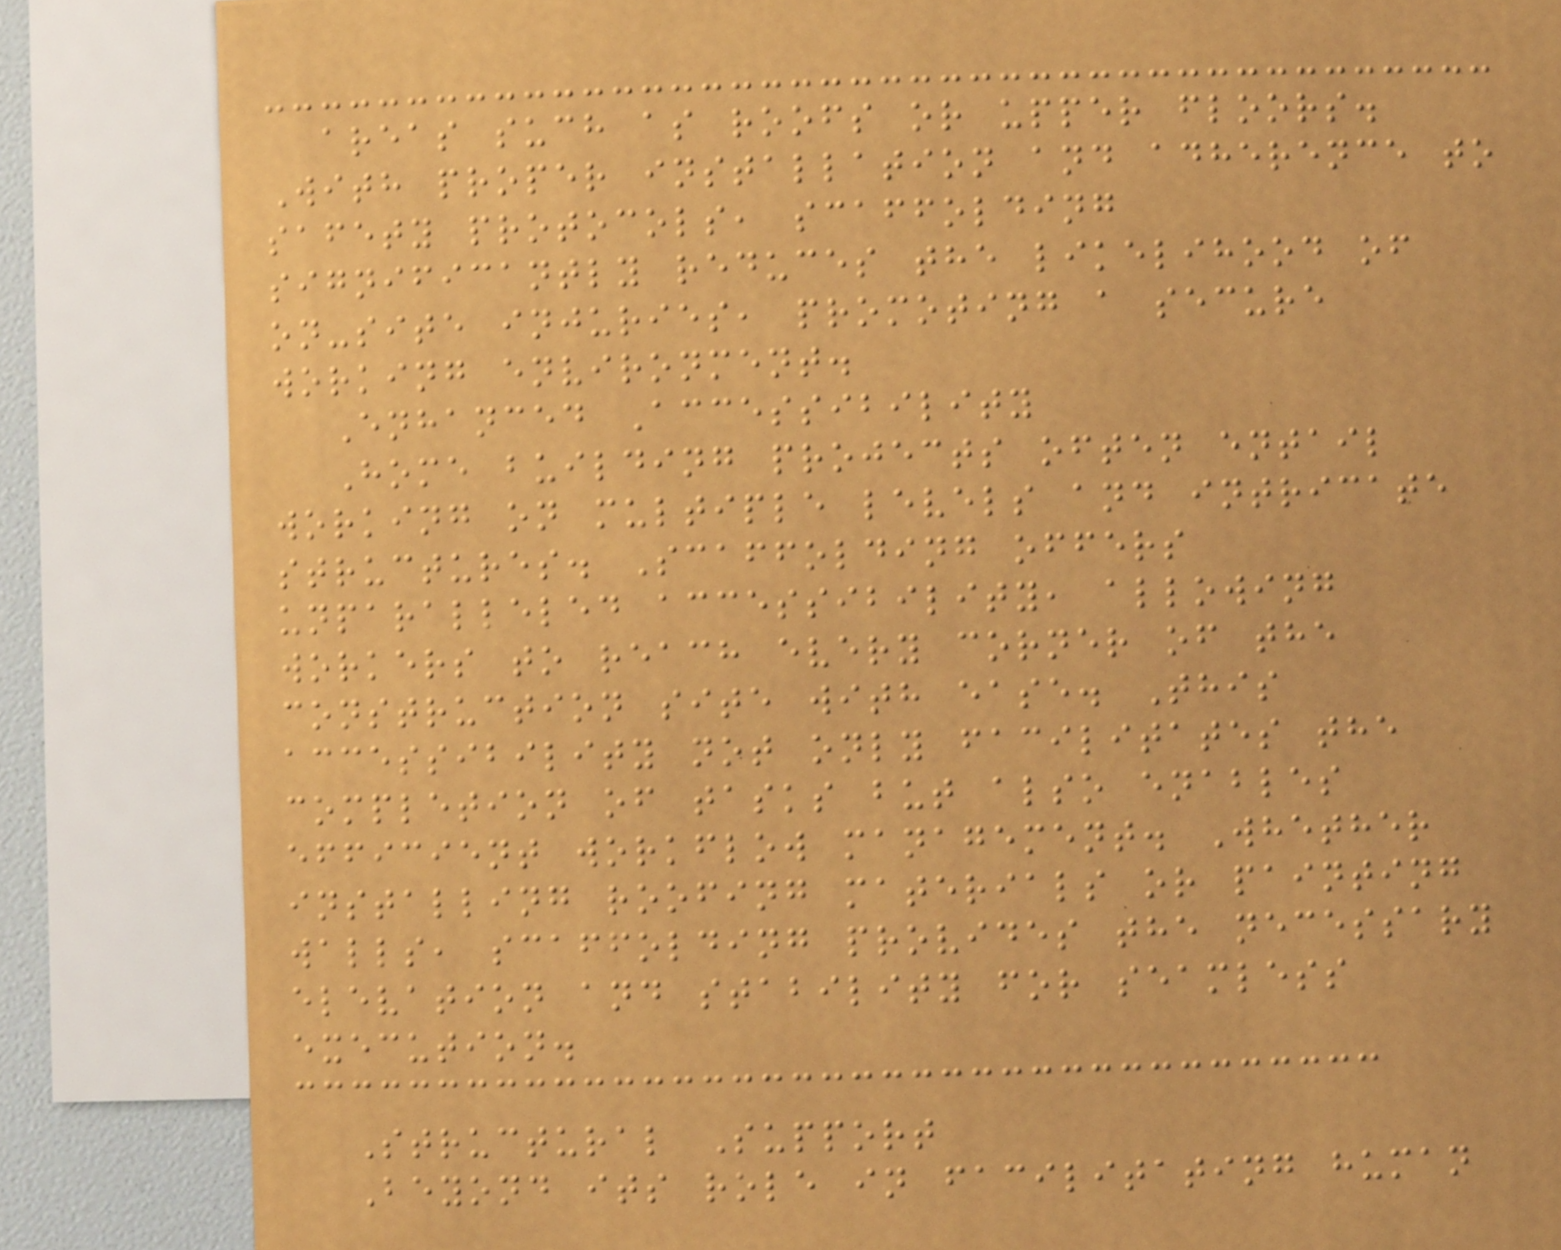areas such as roofs or upper floors.
With proper installation and adherence to
safety protocols, scaffolding
significantly reduces the likelihood of
on-site injuries, promoting a secure
working environment.
Enhanced Accessibility
Home building projects often entail
working on multiple levels and intricate
structures. Scaffolding offers
unparalleled accessibility, allowing
workers to reach every corner of the
construction site with ease. This
accessibility not only facilitates the
completion of tasks but also enables
efficient workflow management. Whether
installing roofing materials or painting
walls, scaffolding provides the necessary
elevation and stability for seamless
execution.
Structural Support
Beyond its role in facilitating human
